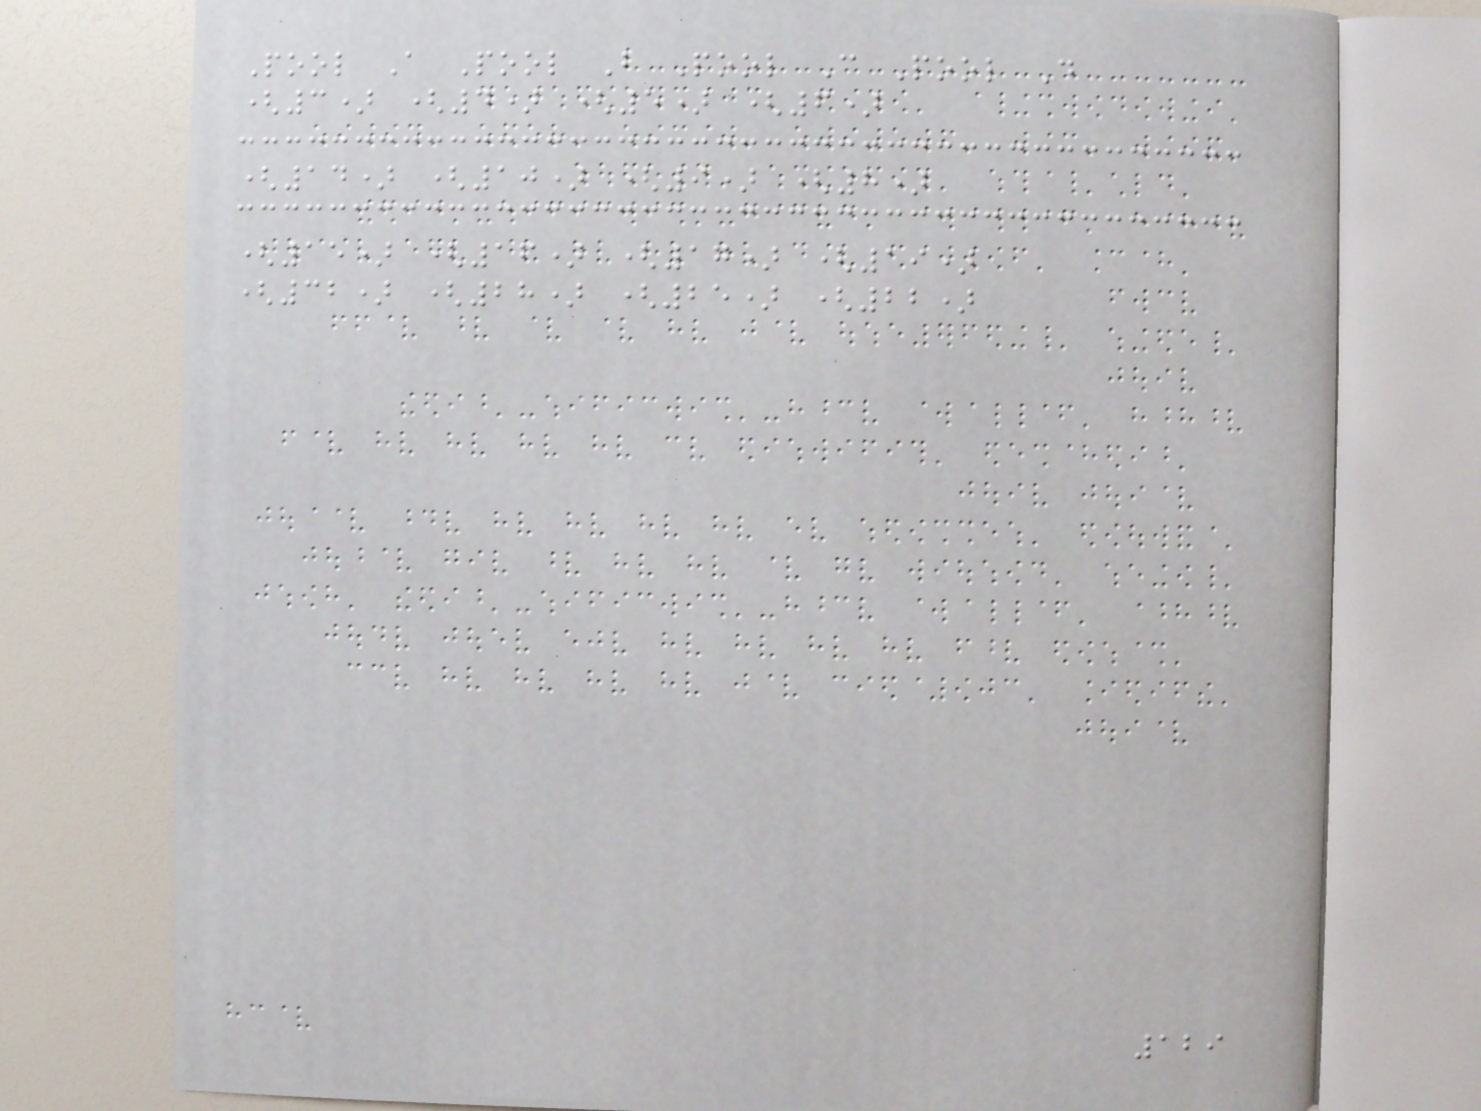Pool A Pool B Pool C Pool D
(3) (4) (5) (6)
(14) (10) (9) (8)
(15) (16) (17) (19)
(32) (28) (25) (22)
129
